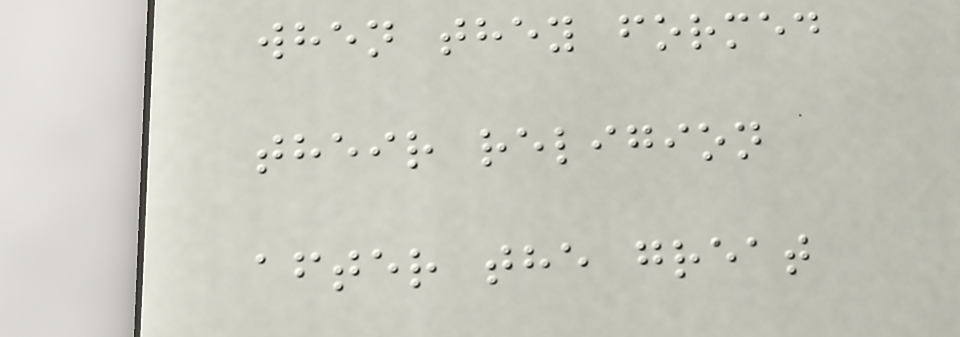when they formed
their religion
after the great
